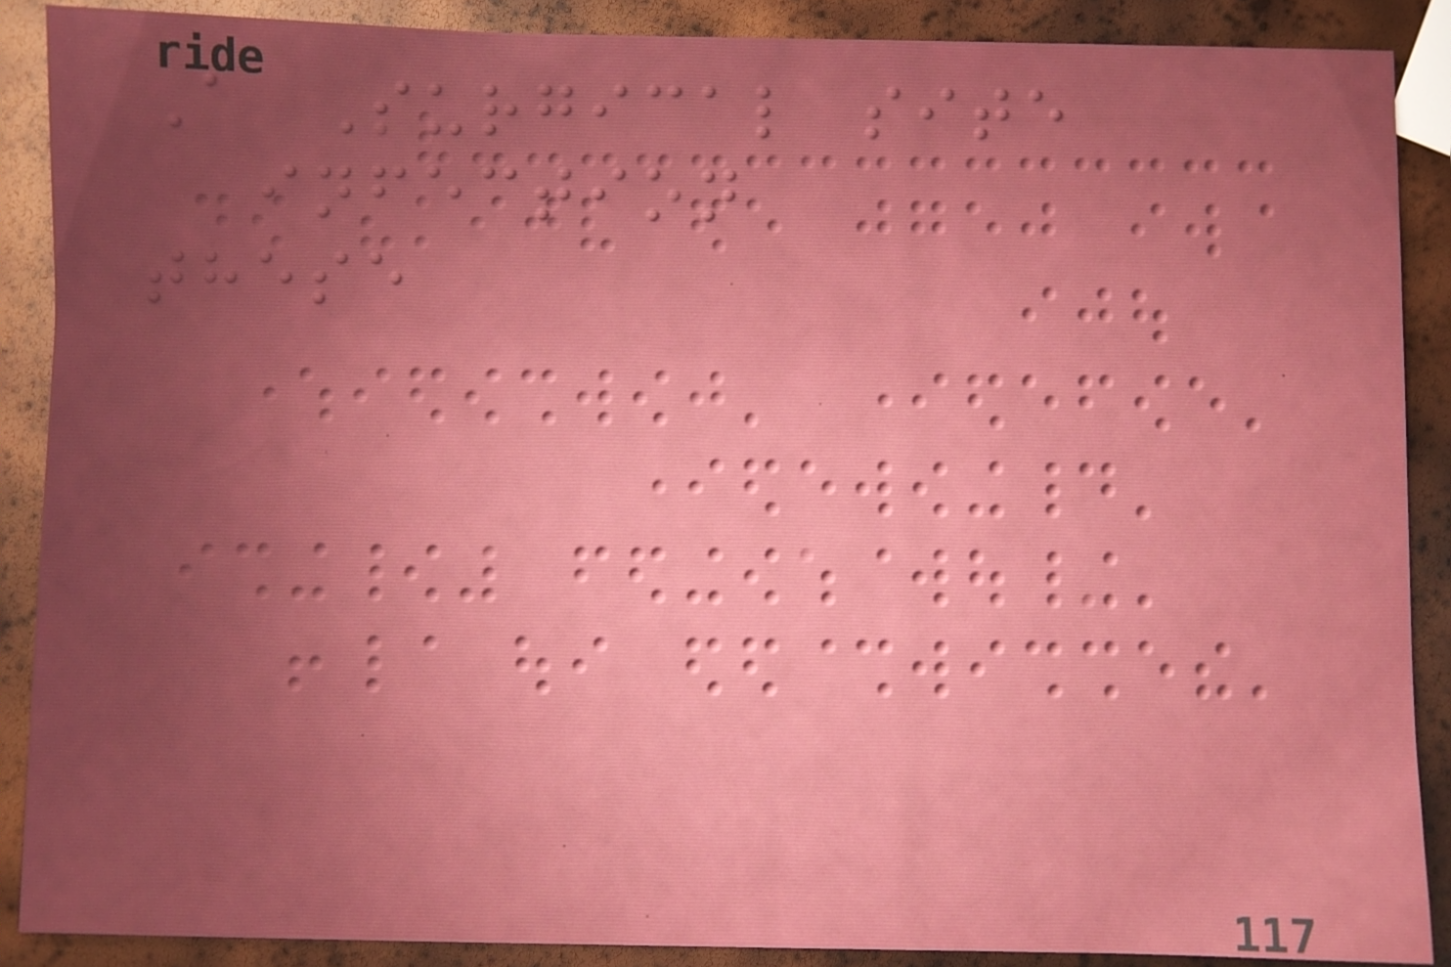A Surgical site
infection
these
